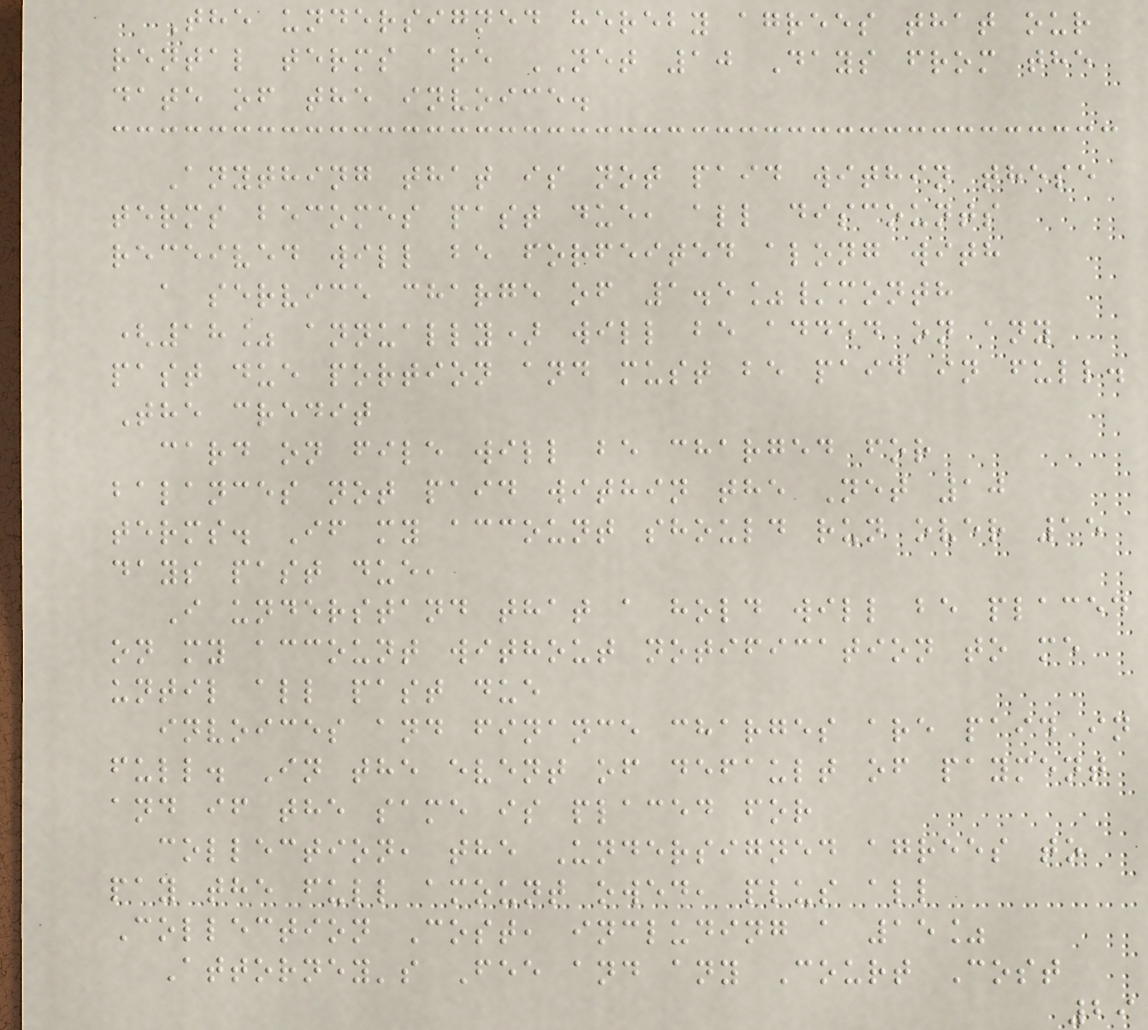The undersigned hereby agrees that our
rental terms are NET 10 Days from the
date of the invoice.
Anything that is not paid within these
terms becomes past due, all discounts
received will be forfeited along with
a service charge of 1.5%/month
(18% annually) will be added on any
past due portion and must be paid in full.
The credit
card on file will be charged for
balances not paid within the Net 10
terms. If my account should run over 15
days past due,
I understand that a hold will be placed
on my account without notification to me
until all past due
invoices and finance charges are paid in
full. In the event of default of payment
and if the same is placed for
collection, the Undersigned agrees to
pay the full amount owed, plus all
Collection Cost, including a 15%
Attorney's Fee and any Court Cost
29
